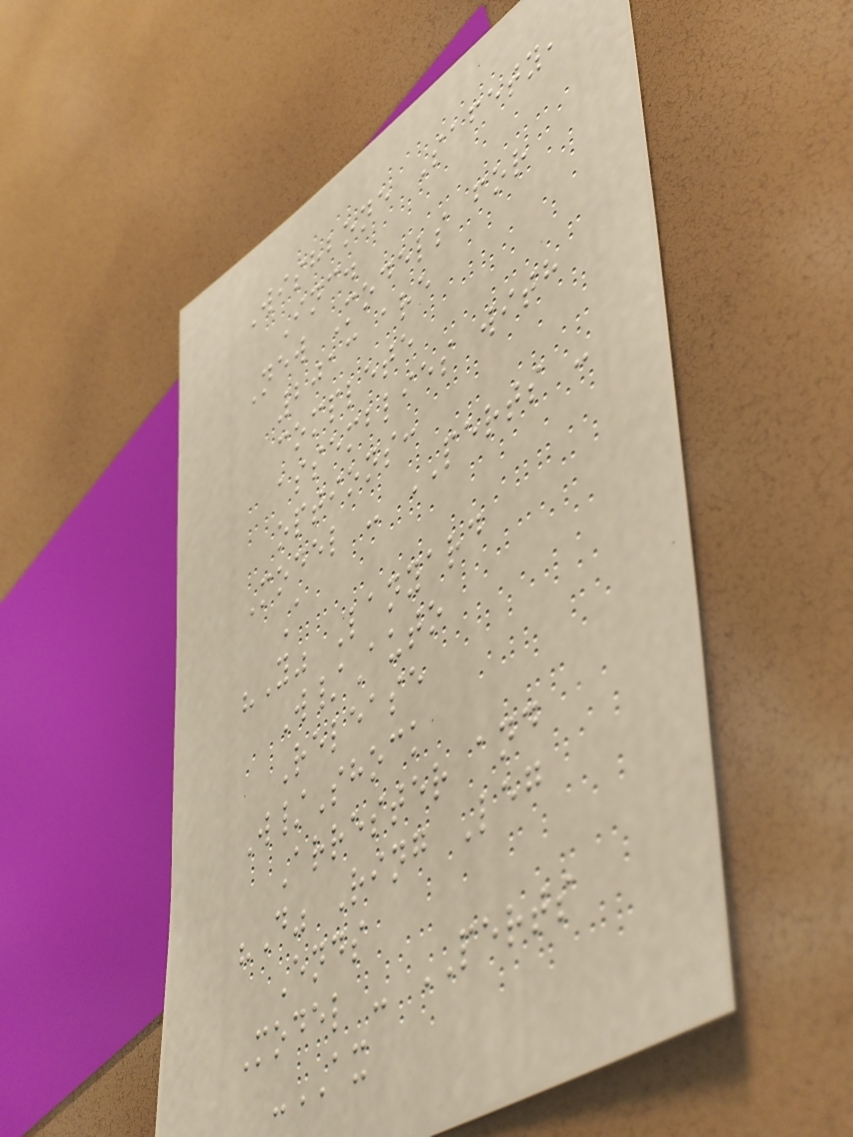Wishbone Safety,
Inc.
New Models for
2013 are
complete
assemblies with
options:
Model - PERTS -
A
"Y" Lanyard
W/Auto
Release
W/Shock
Arrester and
"D" Ring Leg
Ends
Model - PERTS
-AX
